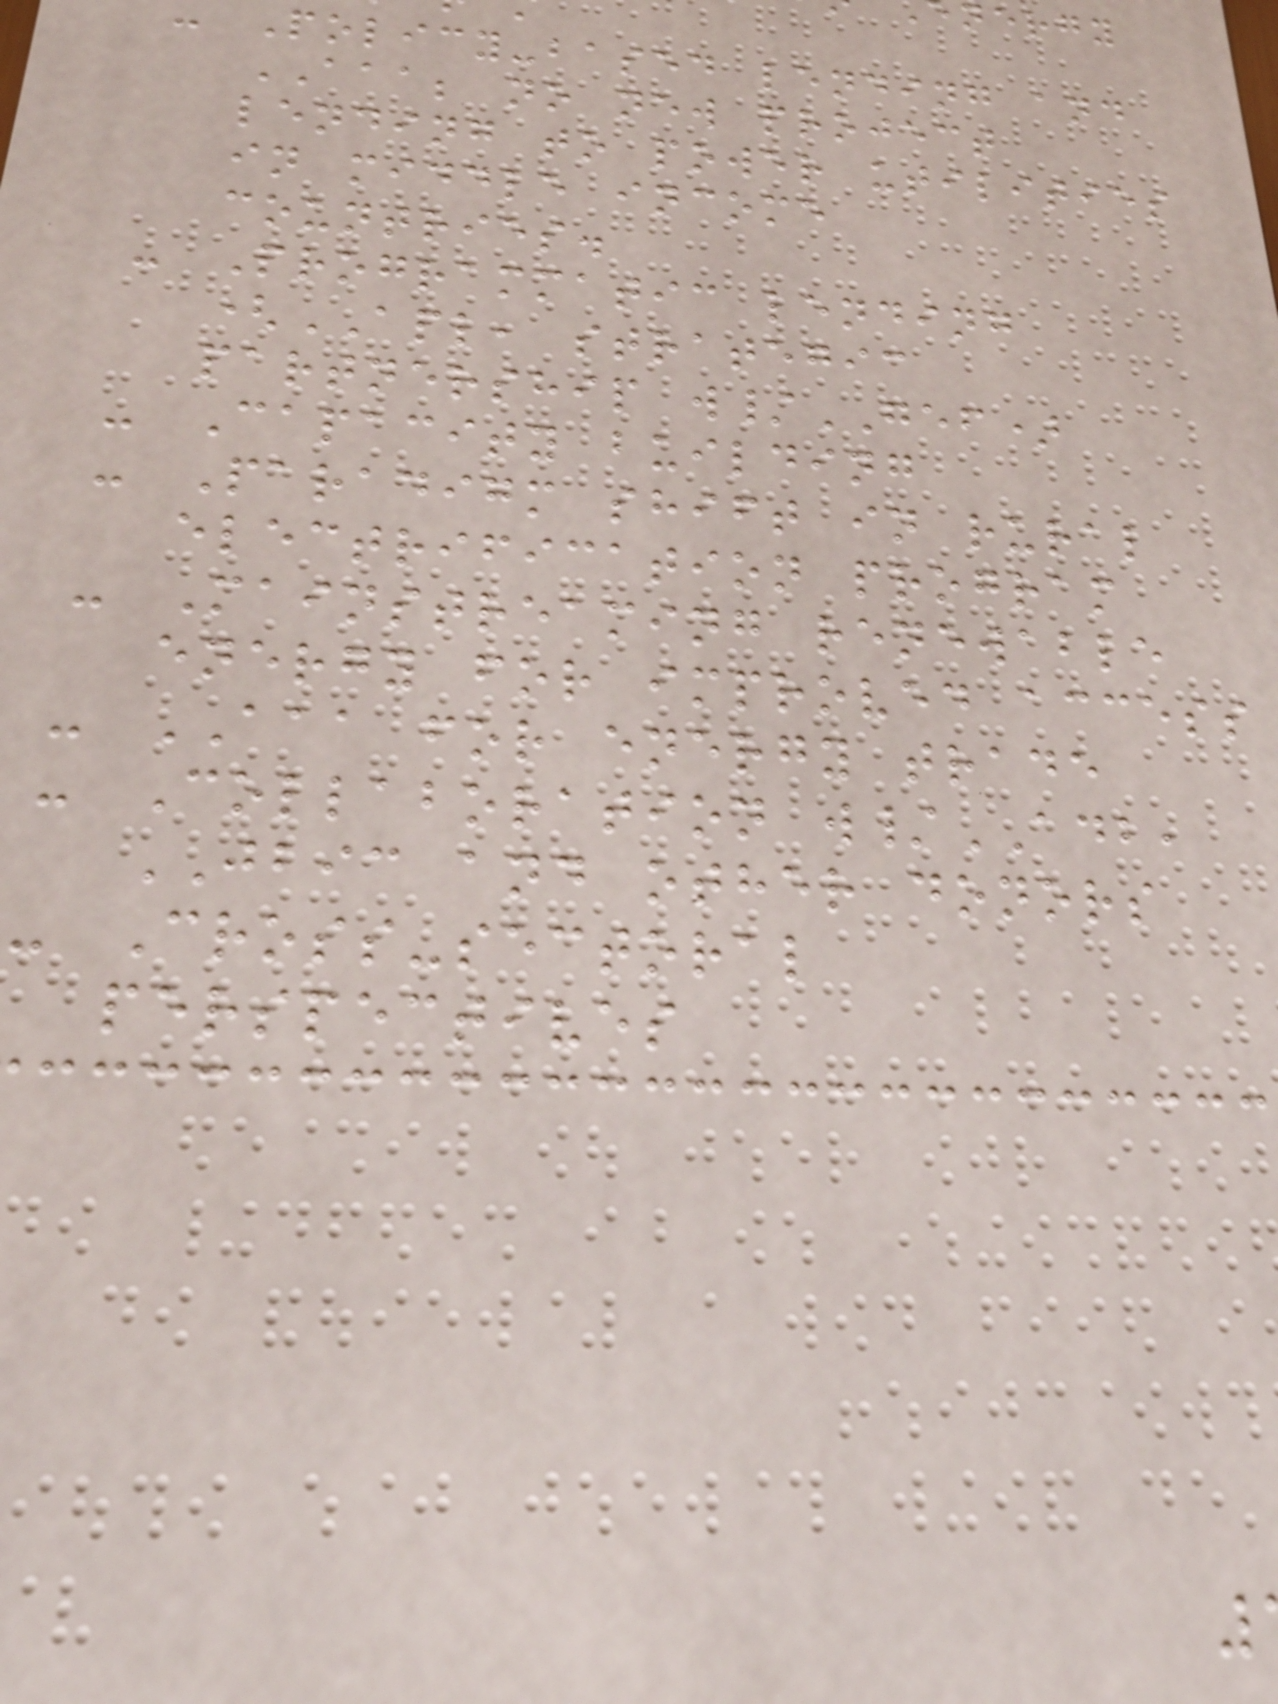Policy-based lending and
AAA; no new project
lending to power utilities
in middle income
countries.
- Programmatic lending
(APL, strategic
partnership w/GEF)
- Capacity building
- Paradigm shift in rural
electrification program
- Mainstreaming renewable
energy for improved access
- AAA for energy trade
- Collaboration w/ADB,
JBIC and other donors
- Cross-sectoral
perspectives
